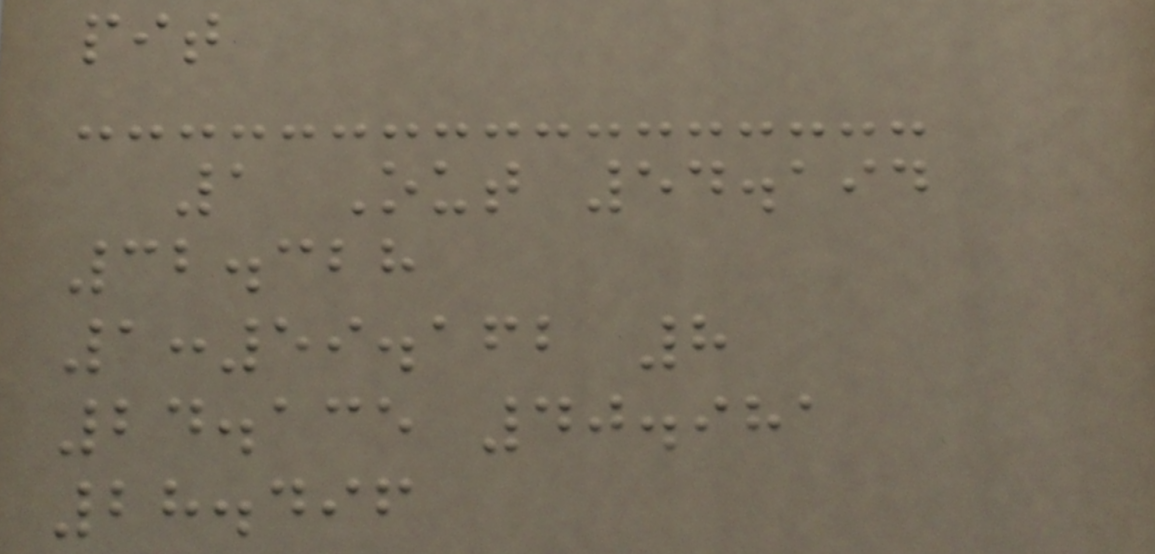pit
1 Out 54.194
32.328
1:59.162 8
24.135 40.981
28.496
